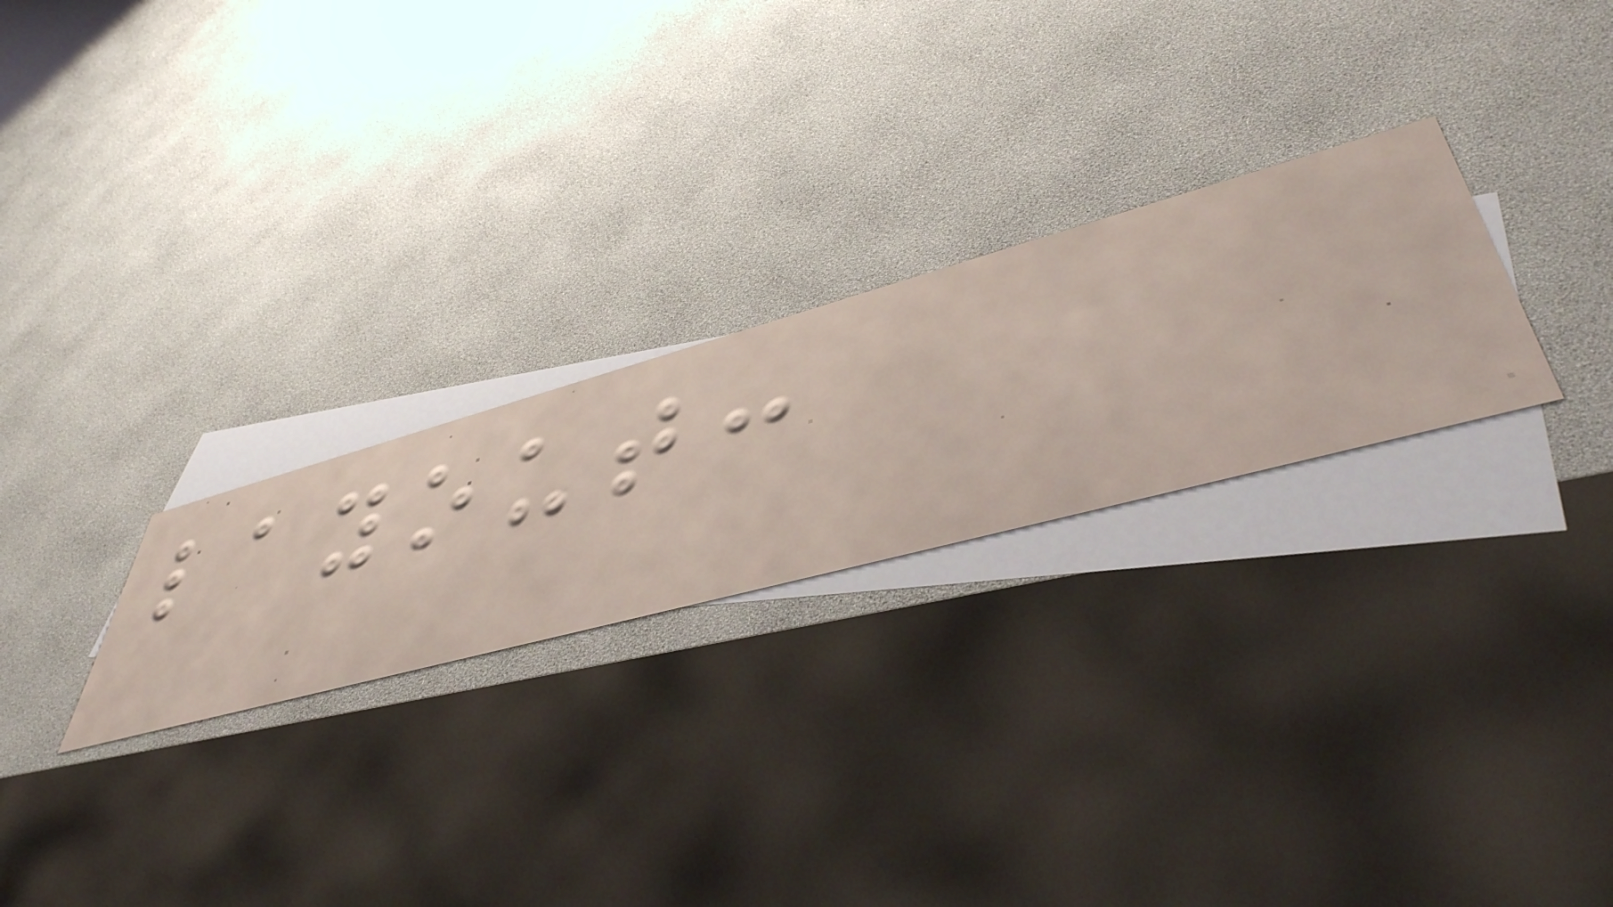layout:
